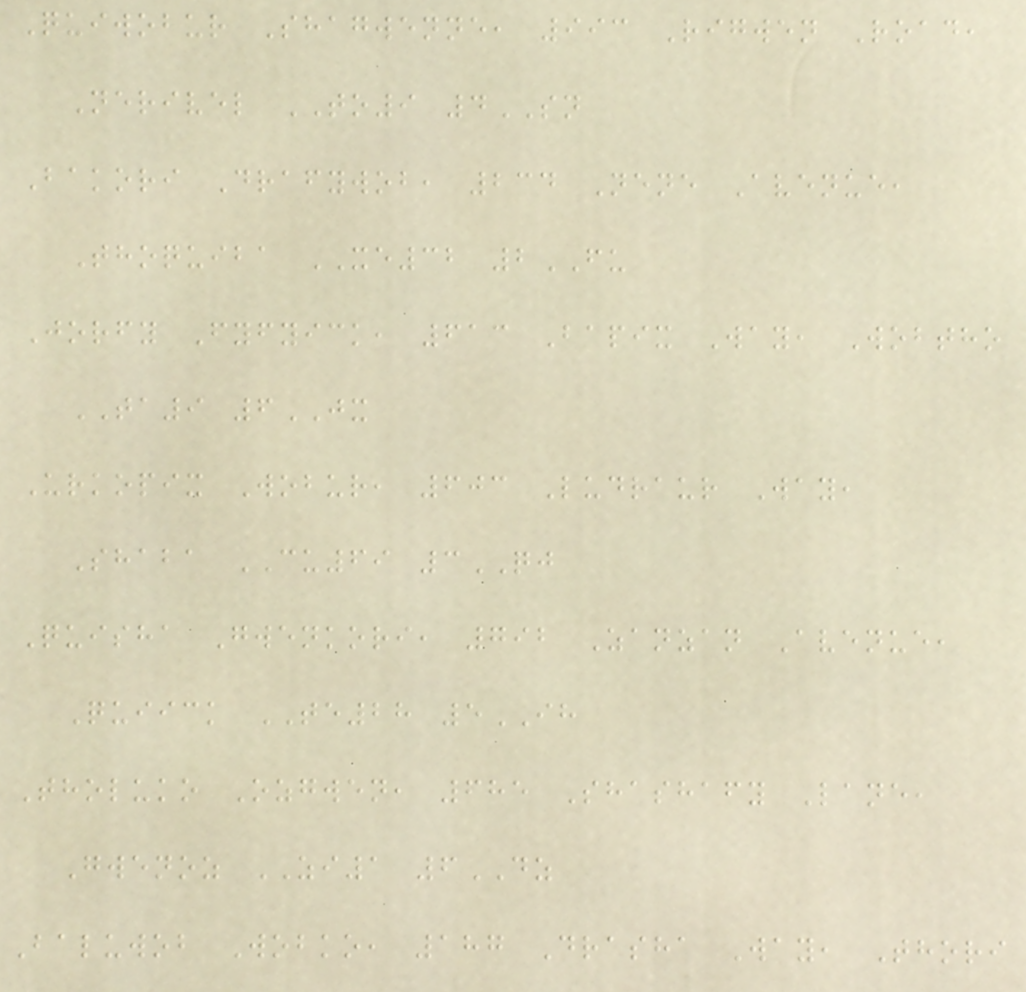Quiwobur Shagwenne, 993 Rigwen Road,
Nerivel TO9 4SN
Bakori Drafywob, 234 Nene Avenue,
Thoquiba XE32 2FU
Jorfy Fyfyick, 613 Bapix Way, Wobtho
TA9 6JX
Urkopix Wobur, 603 Ludraur Way,
Shaba CU69 3QJ
Quisha Gwenkori, 792 Zanzan Avenue,
Quiick TE28 5IH
Tholuko Ozgwen, 685 Shashafy Lane,
Gwenoz ZI1 6DZ
Baluwob Wobko, 187 Drasha Way, Thori
